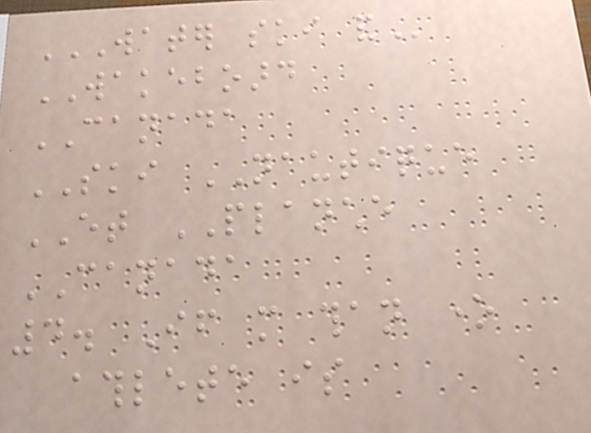WATER SKI AND
WAKEBOARD
CANADA
SKI NAUTIQUE
ET PLANCHE
CANADA
4. If more than one
athlete is
